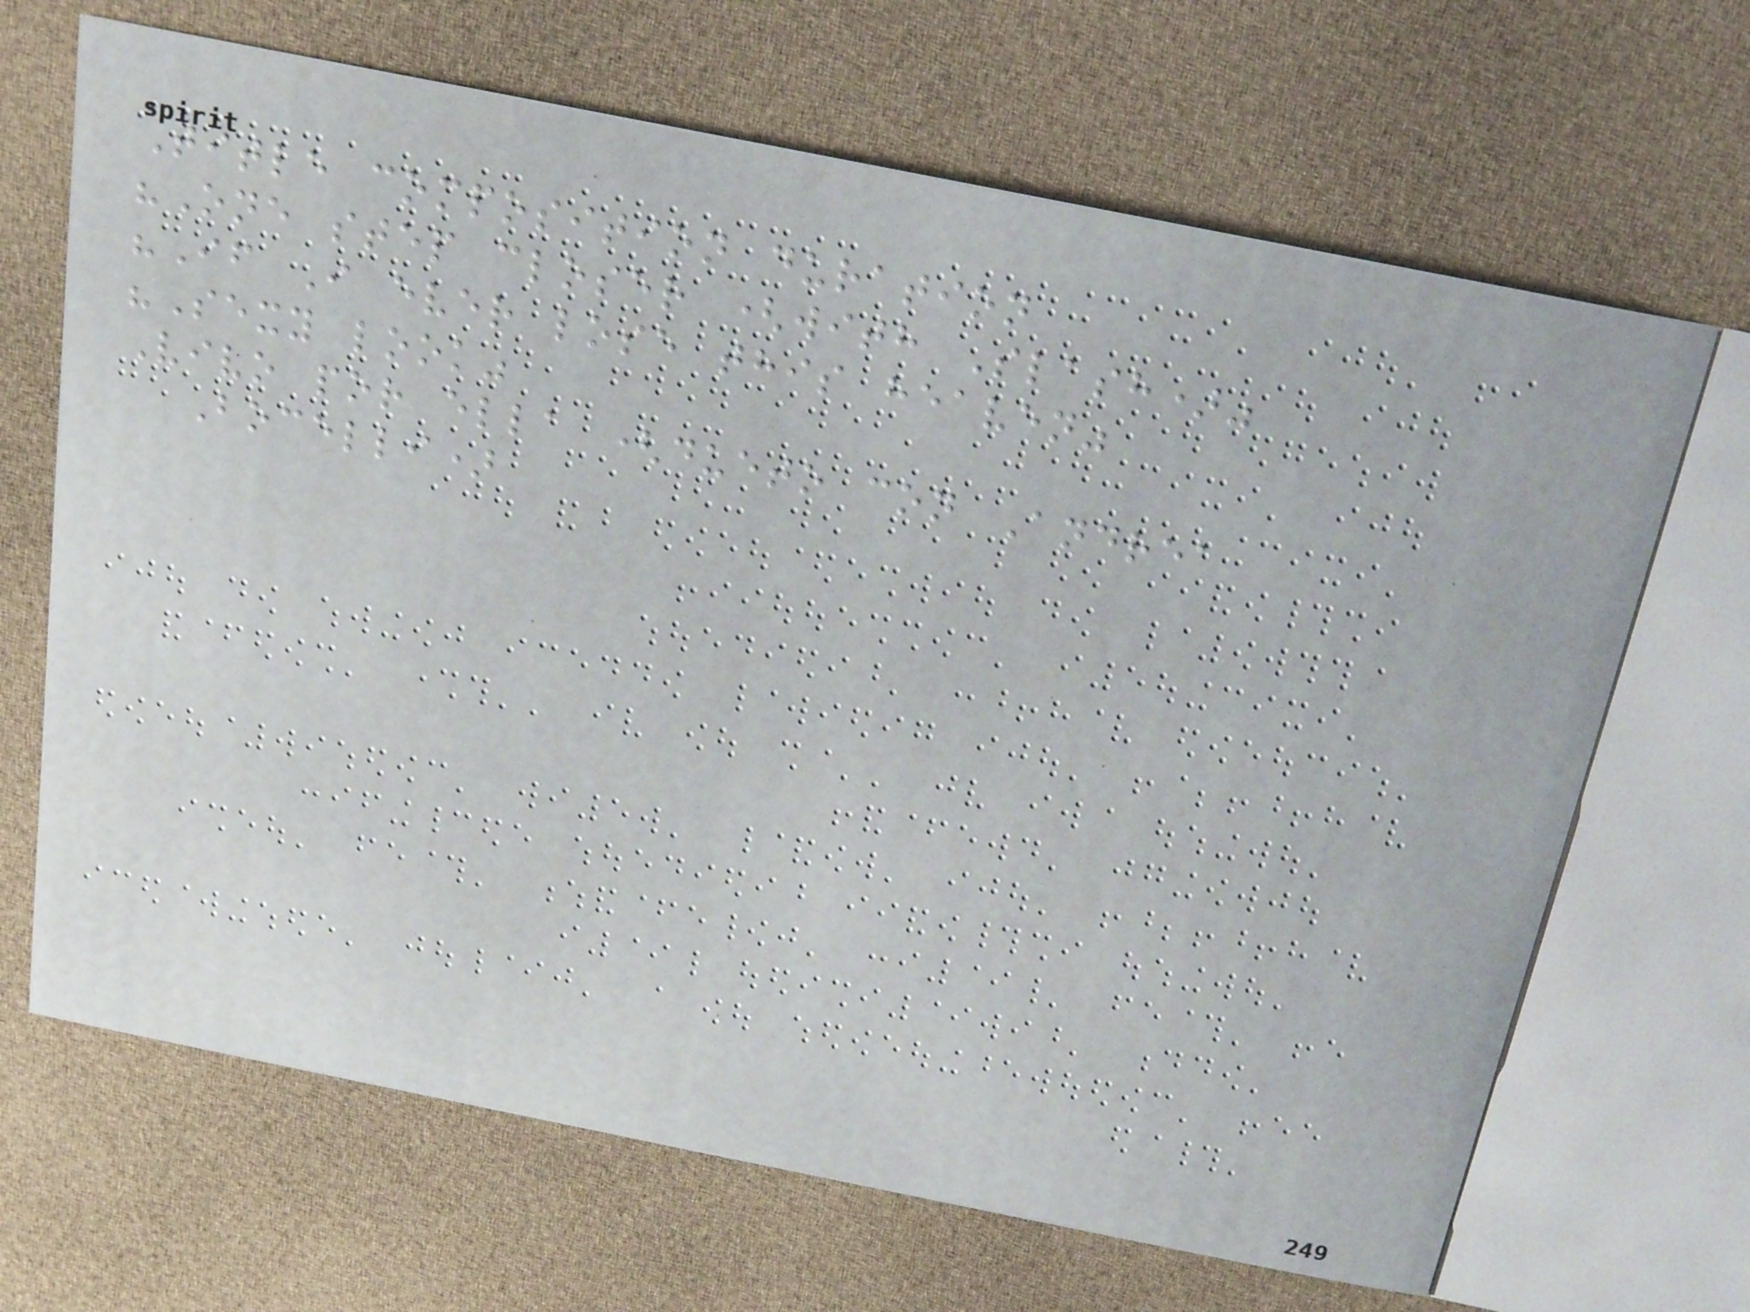Title composition duration
"One step closer (with Slash)"
"If I ever lose this heaven"
"Sexy look"
Vivo por ella (dueto con Andrea
Bocelli)
